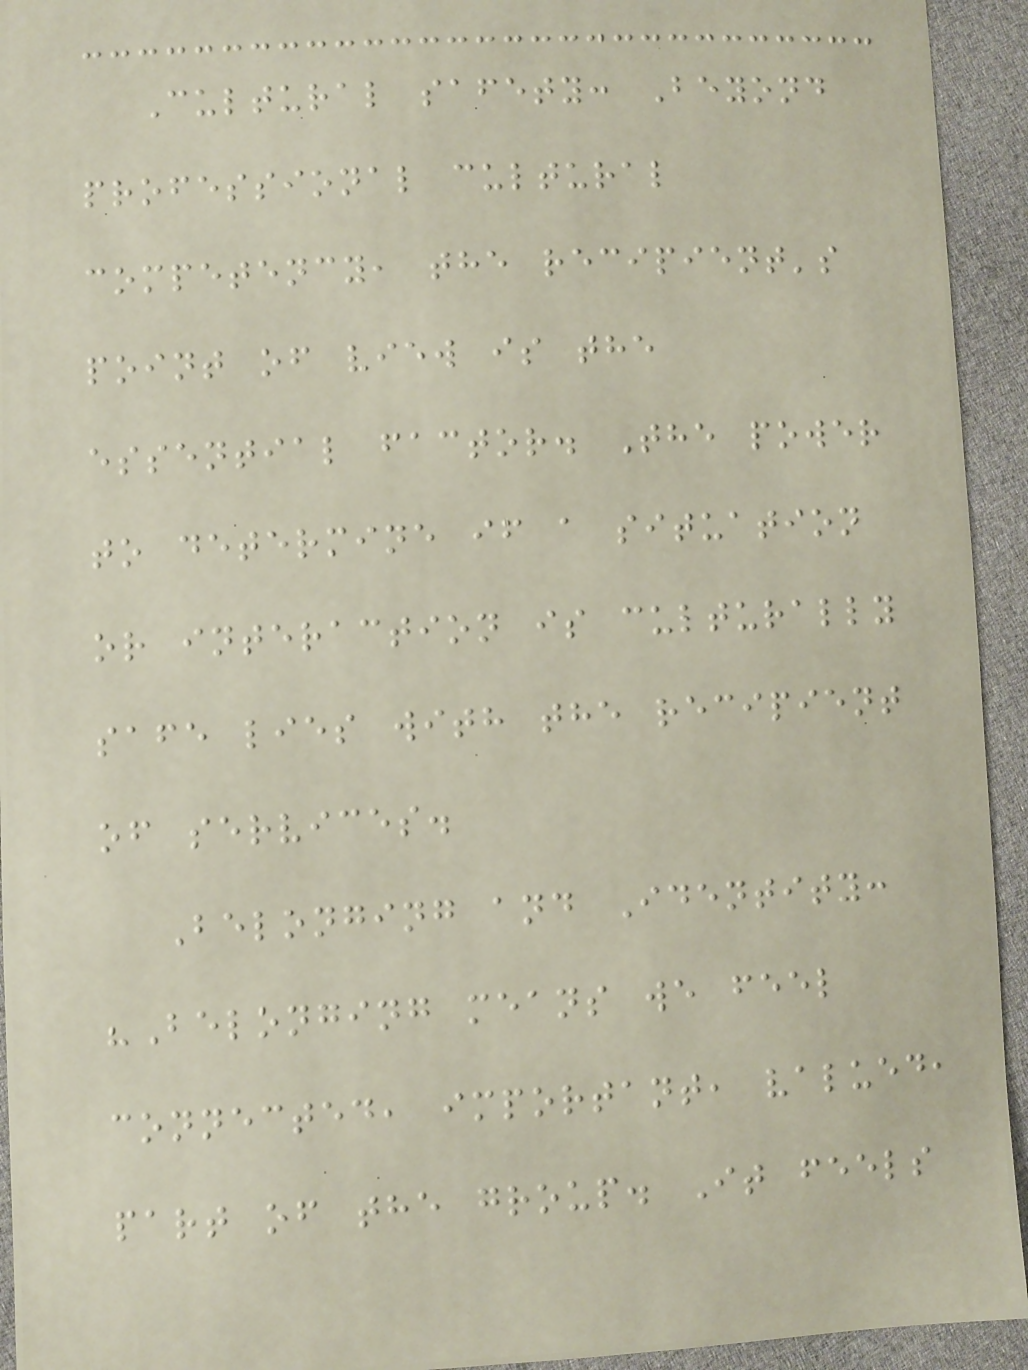Cultural safety: Beyond
professional cultural
competency, the recipient's
point of view is the
essential factor. The power
to determine if a situation
or interaction is culturally
safe lies with the recipient
of services.
Belonging and Identity:
"Belonging means we feel
connected, important, valued,
part of the group. It feels
